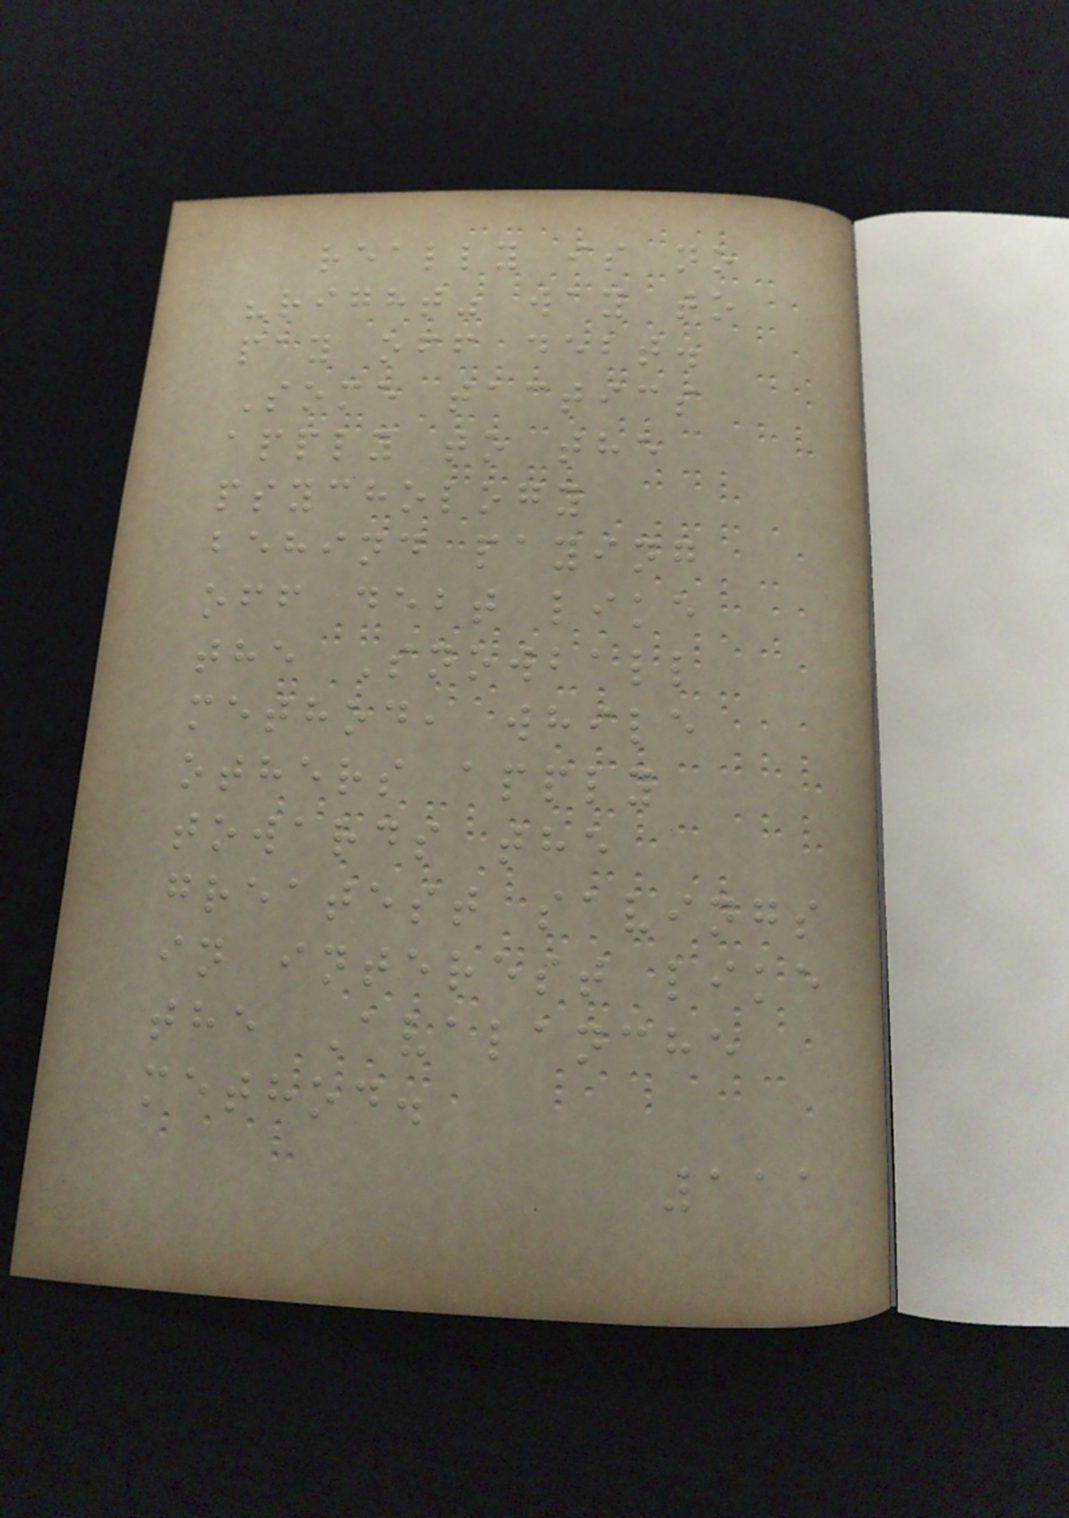really is no
"right" way to
pay off debt.
Some tactics
apply to the
psychology
behind paying
off debt like
the Snowball
method, while
others apply
towards the
greatest savings
in interest like
the Avalanche
method.
111
